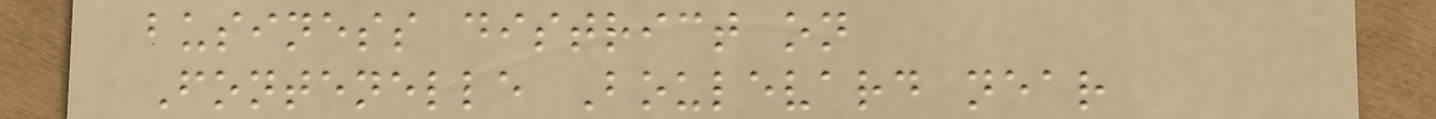business district on
Fontenelle Boulevard near
